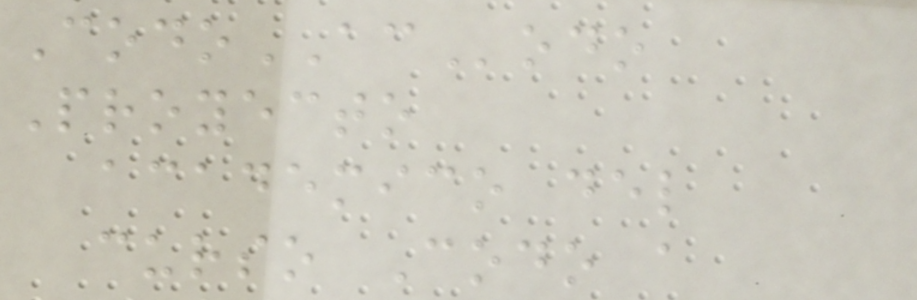CodoACodo
Proyecto
academico del
curso Codo a
